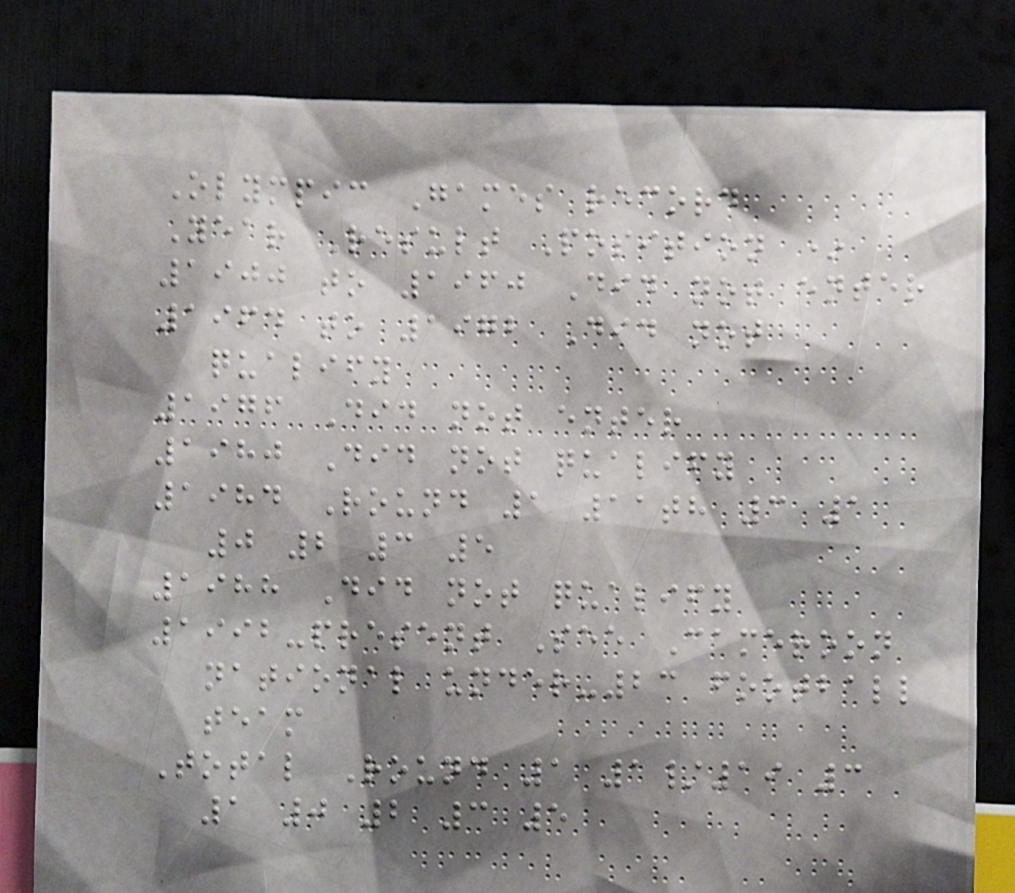Olympic Games record
Year Result Position *
1900 to 1960 Did not enter
1964 to 1972 Did not
qualify
1976 Did not enter
1980 Did not qualify
1984 Round 1 11th 3 1
0 2 3 5
1988 Did not qualify
1992-present See Cameroon
national under-23 football
team
Total Round 1 1/19 3
1 0 2 3 5
